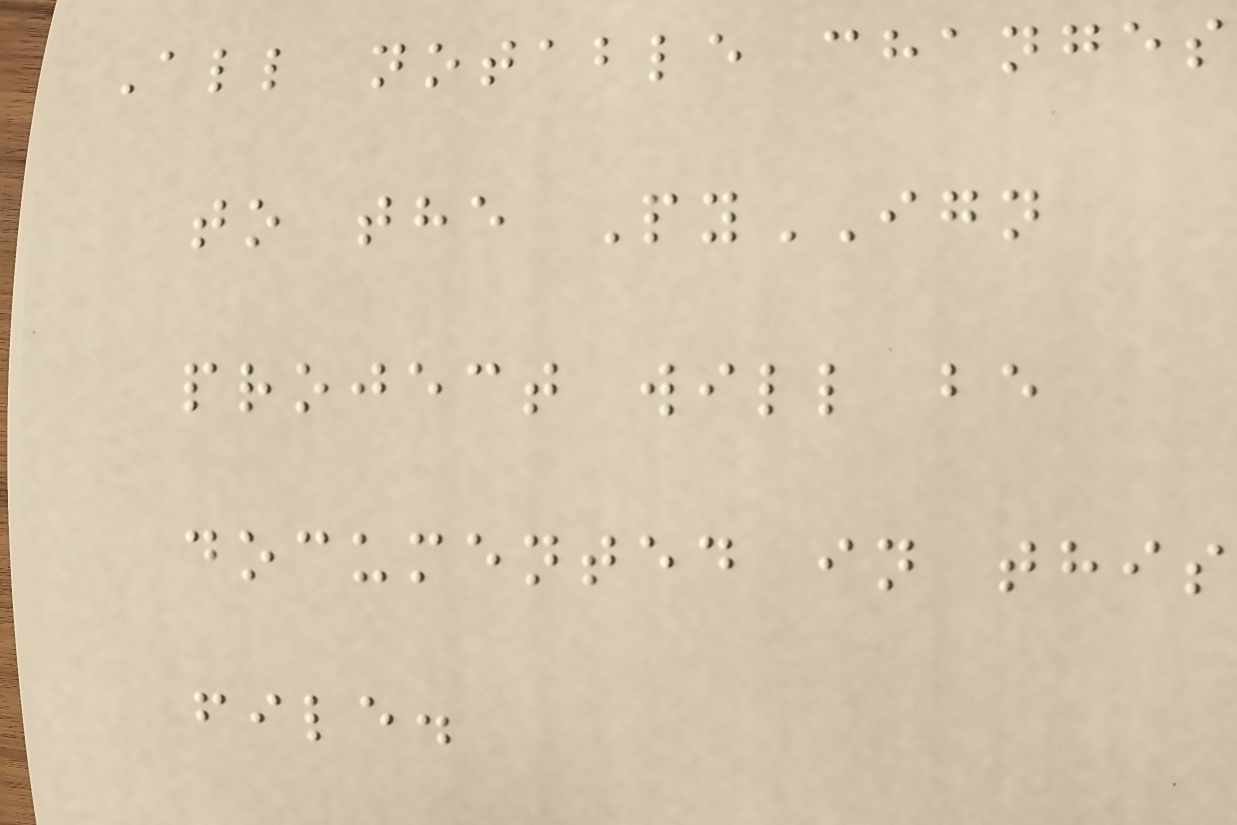All notable changes
to the PyIGN
project will be
documented in this
file.
